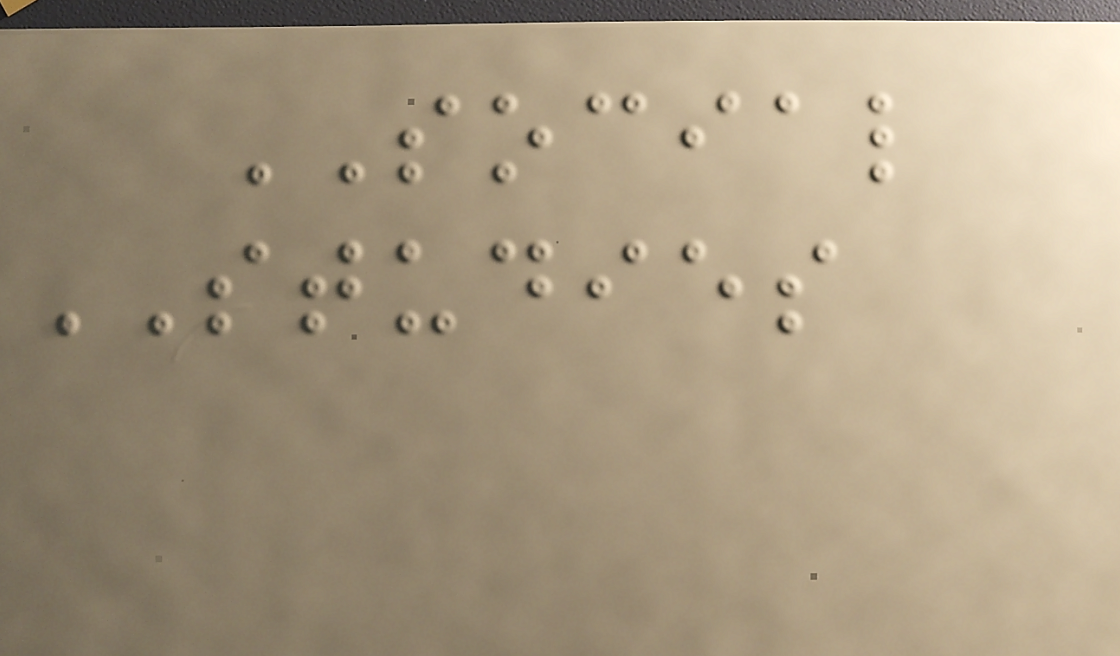SOCIAL
STUDIES
